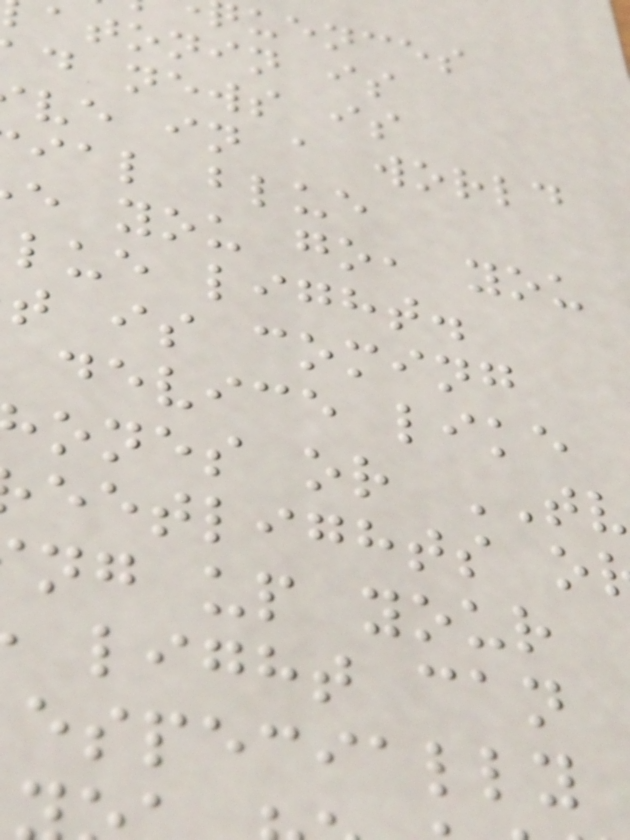atonin is
d news is
ve in a world
ial blue
e you go, you
lue light.
t is coming
device like
ones or TV
eetlights o
ng up your
light can
especially
